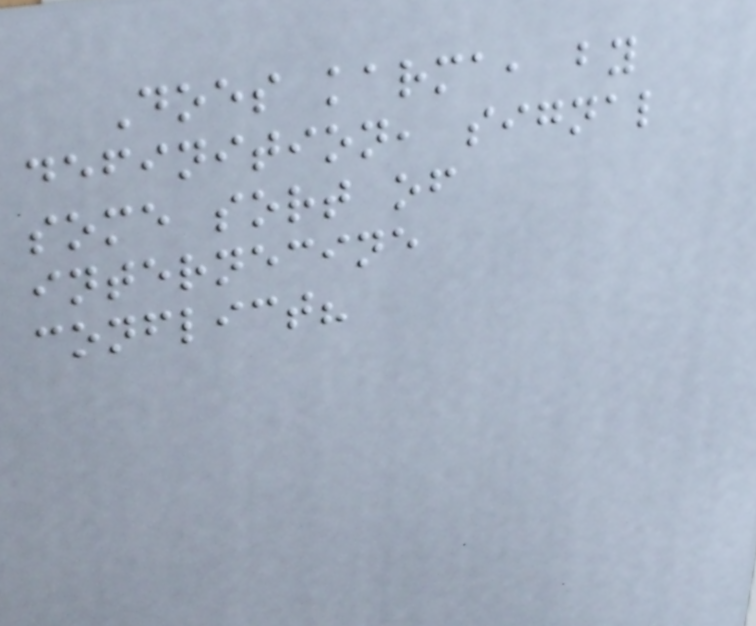Does karma, by
definition, signal
some sort of
internecine
conflict?
